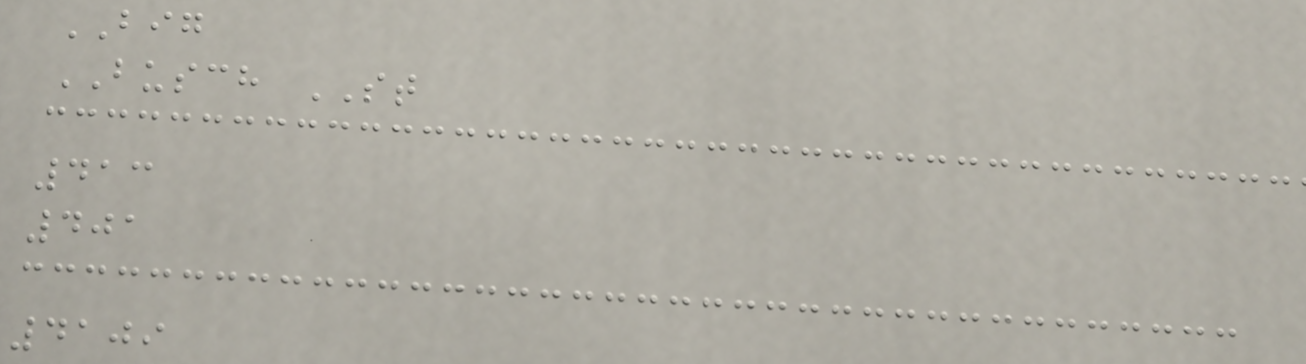BIG
BUSCH ST
413
401
4109
